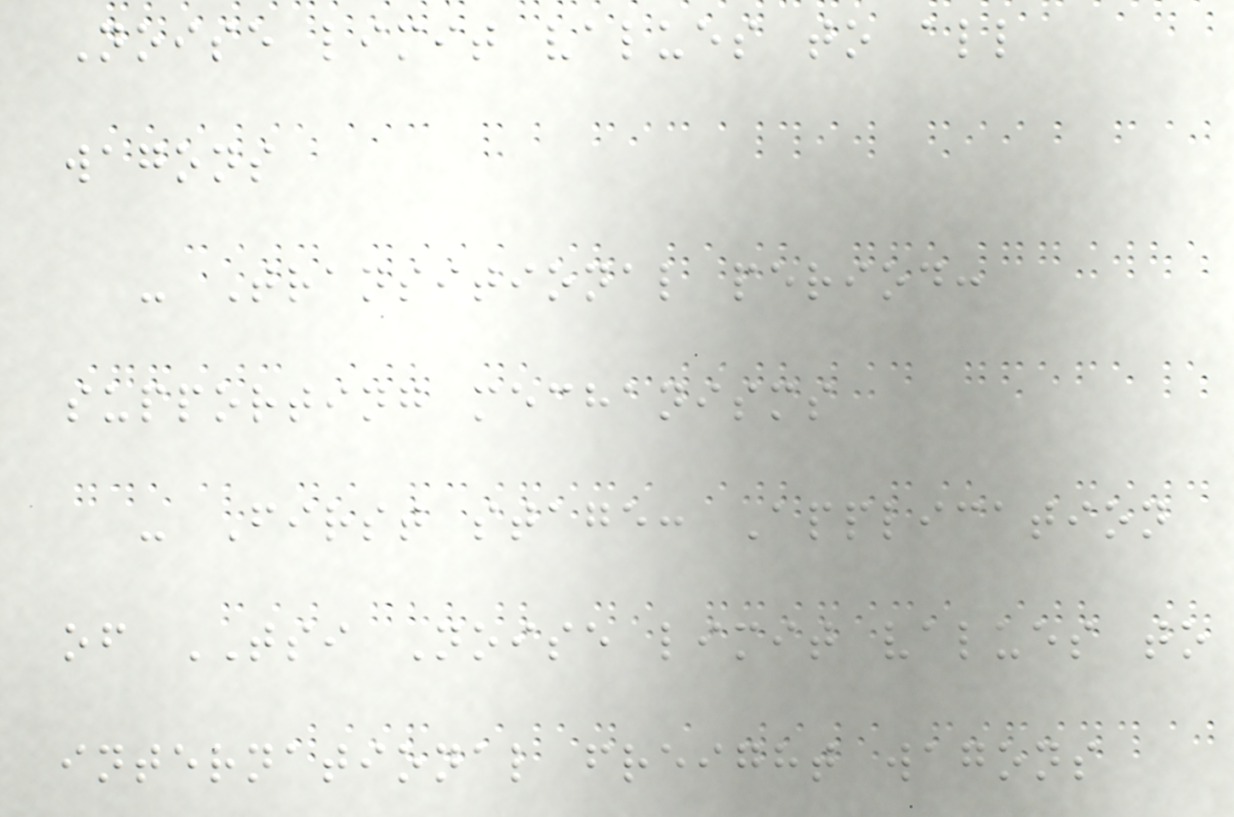Noise limit values to all
wagons
- Transitional period:
supporting mechanisms
- First stage: Application
of TSI Noise limit values to
international freight wagons
